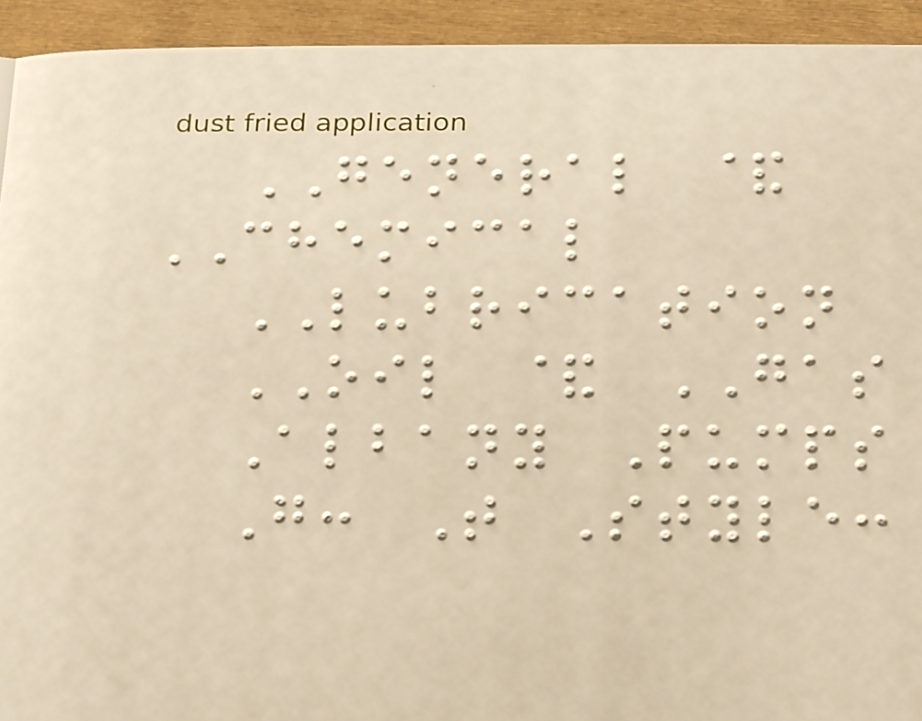GENERAL &
CHEMICAL
LUBRICATION
OIL & GAS
Albany Pumps
G: T Style:
